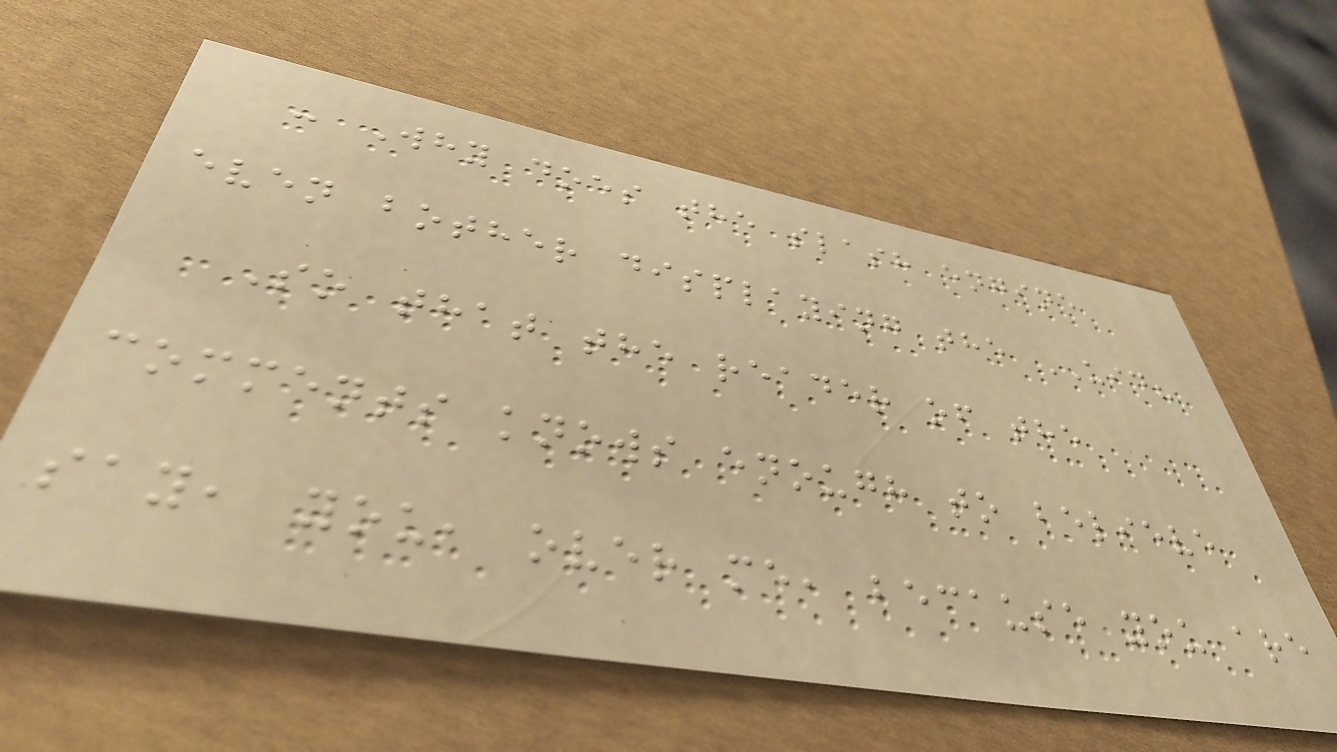- Why does the slash engine
even bother displaying the UID?
So that the reader of the
comments knows enough to believe
say, you, over me, because you are
